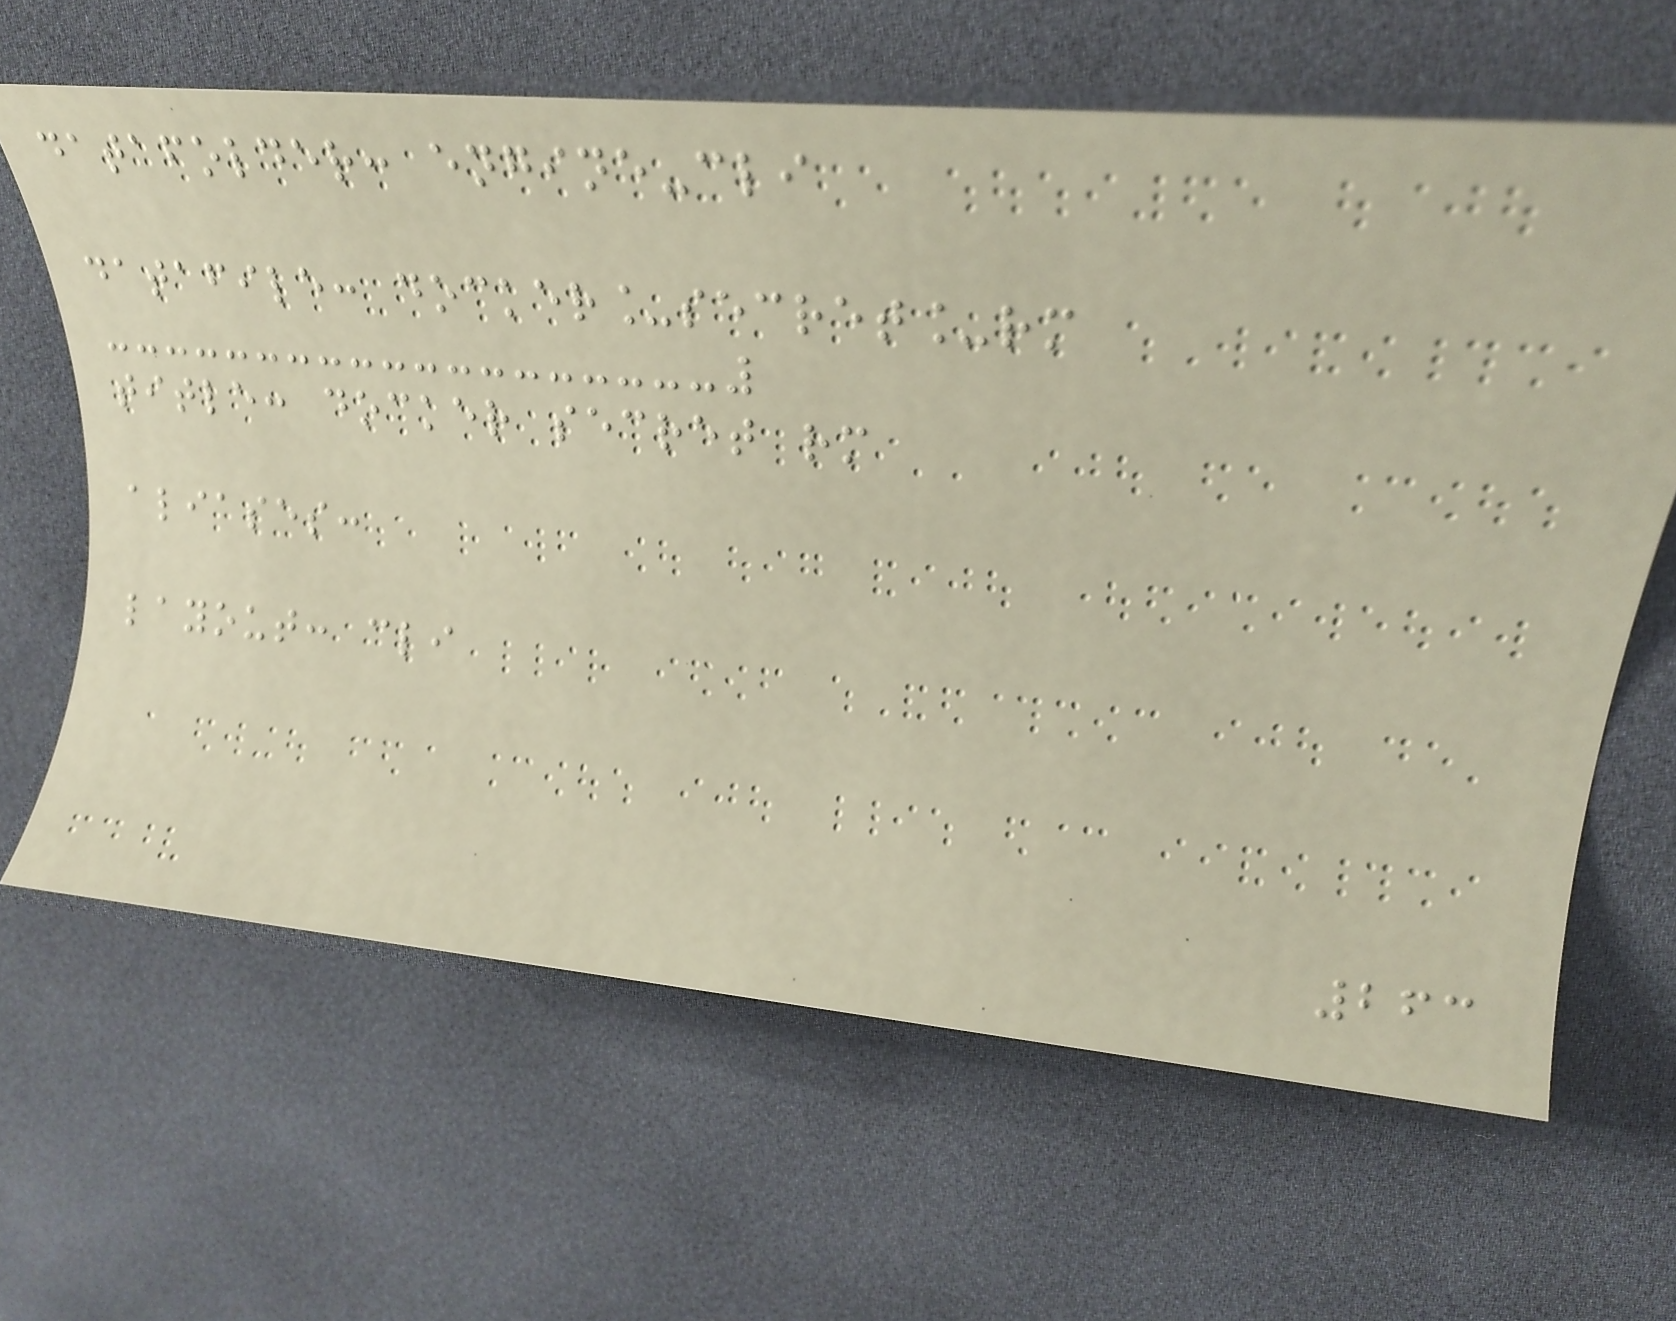datafolder: engine-cli
datafile: docker_secret_rm
title: docker secret rm
aliases:
layout: cli
263
